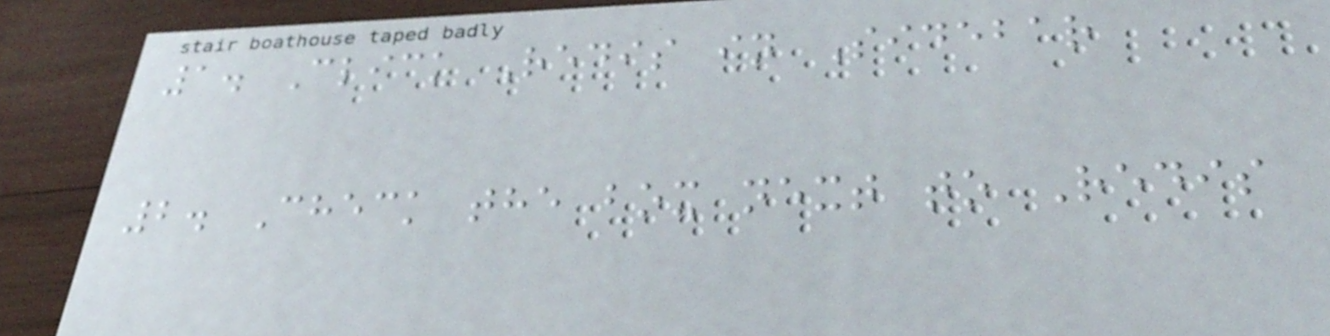1. Click Redis in Sidebar
2. Check the box next to Redis
